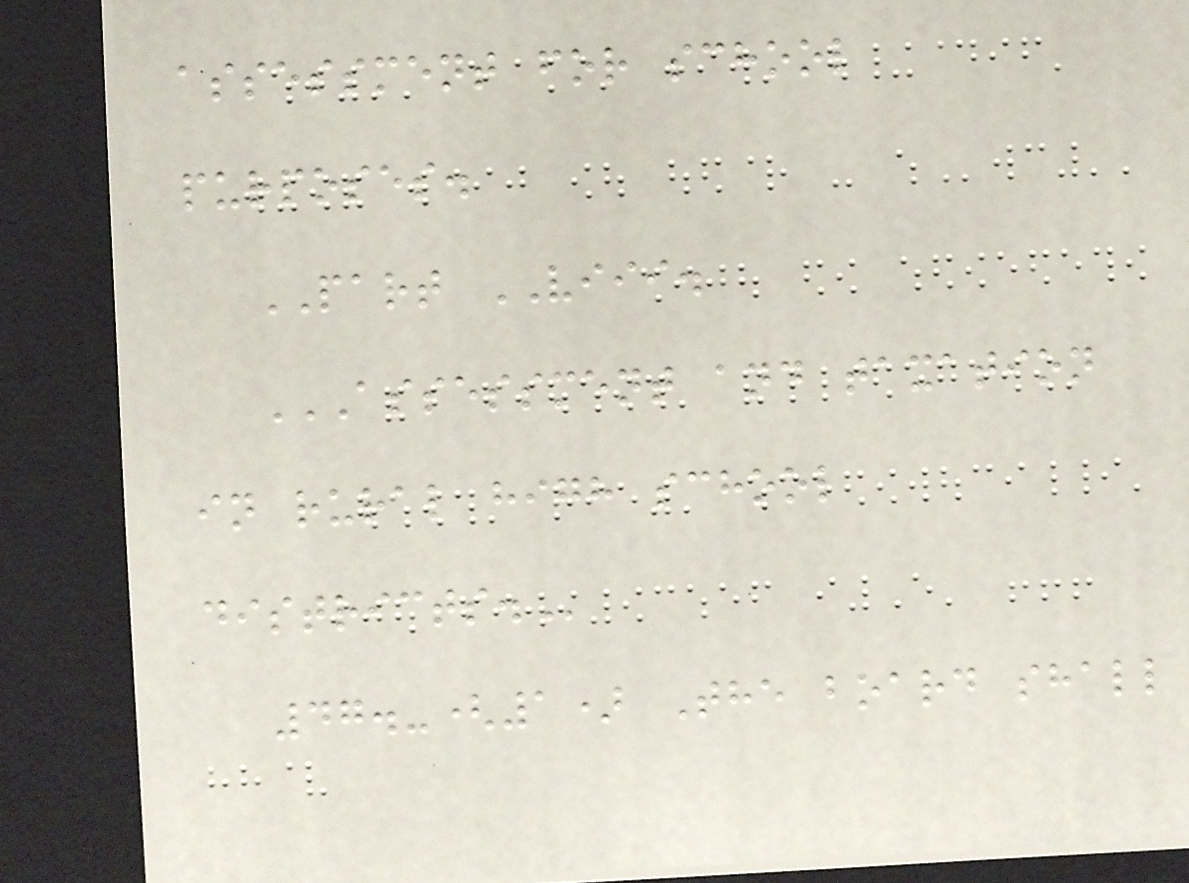assessment for school
purposes.
PART VIII.
ASSESSMENT AND TAXATION
IN RURAL HIGH SCHOOL
DISTRICTS.
47.-(1) The board shall
